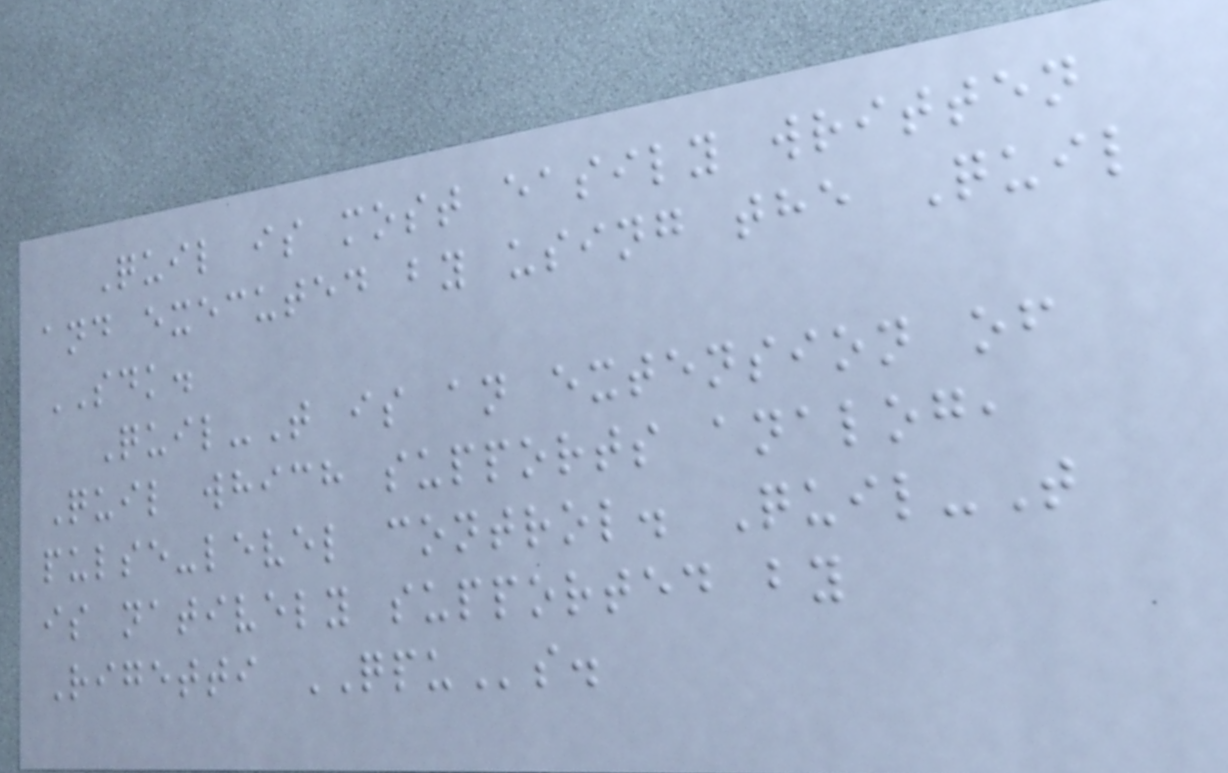Quil is most easily written
and executed by using the Quil
SDK.
Quil-T is an extension of
Quil which supports analog,
pulse-level control. Quil-T
is natively supported by
Rigetti QPUs.
